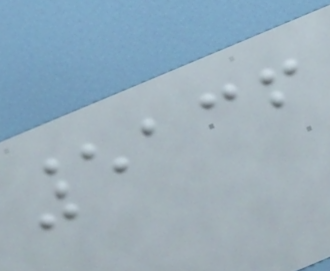5136
